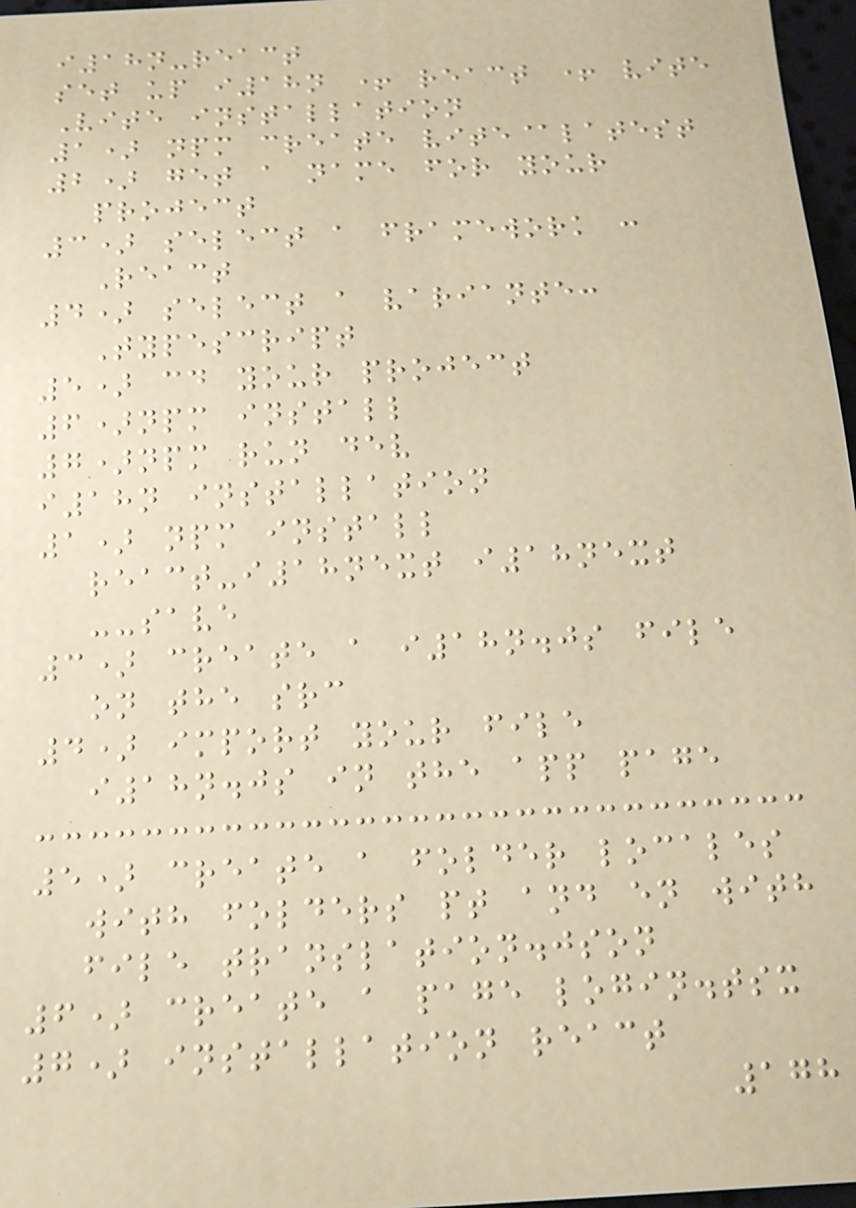i18n-react
set up i18n + react + vite
Vite installation
1) npm create vite@latest
2) get a name for your
project
3) select a framework :
React
4) select a variante:
Typescript
5) cd your project
6)npm install
7)npm run dev
i18n installation
1) npm install
react-i18next i18next
--save
3) create a i18n.js file
on the src
4) import your file
i18n.js in the app page
5) create a folder locales
with folders pt and en with
file translation.json
6) create a page login.tsx
7) installation react
178
